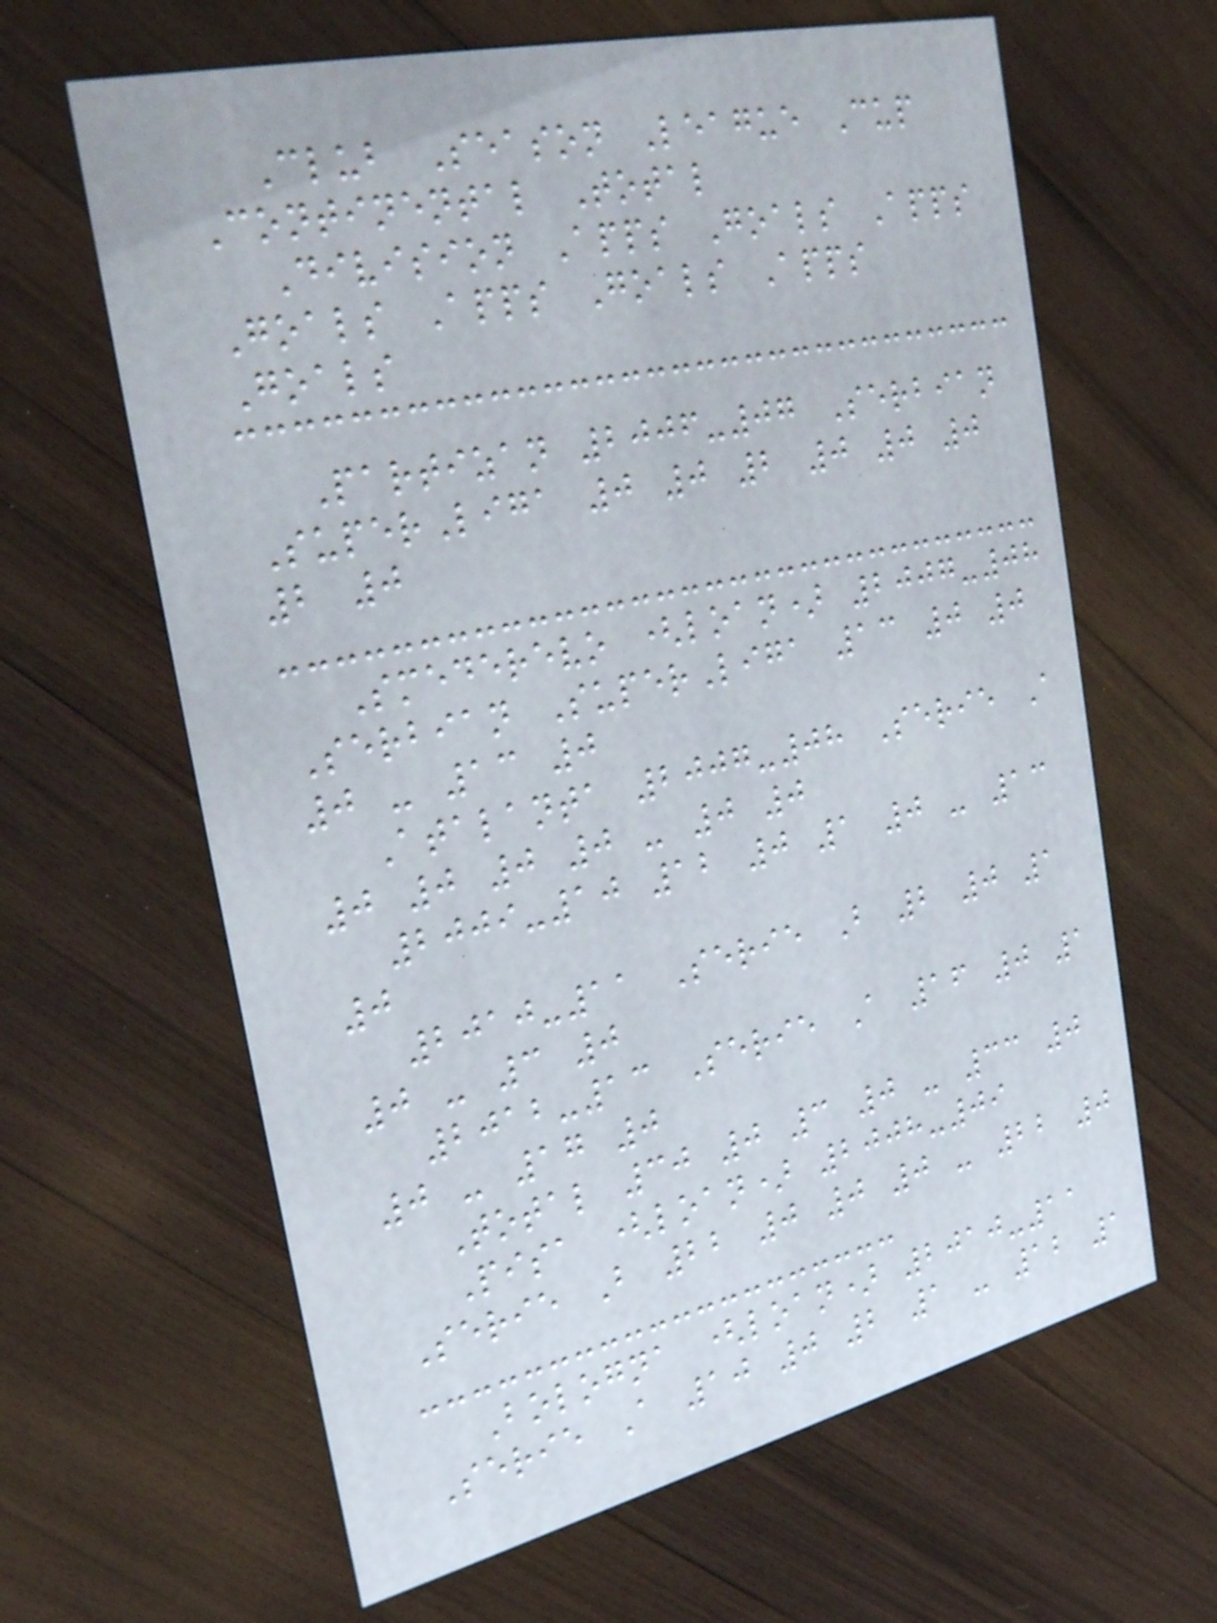Club Season League Cup
Continental Total
Division Apps Goals Apps
Goals Apps Goals Apps
Goals
Partizan 2006-07 Serbian
SuperLiga 0 0 2 0 0 0
2 0
Smederevo (loan) 2007-08
Serbian SuperLiga 13 0 0
0 - 13 0
Atalanta 2007-08 Serie A
0 0 0 0 - 0 0
2009-10 12 0 1 0 - 13
0
2010-11 Serie B 2 0 1
0 - 3 0
2012-13 Serie A 16 0 1
0 - 17 0
Total 30 0 3 0 - 33 0
Pisa (loan) 2008-09
Serie B 22 0 0 0 - 22 0
Bologna (loan) 2010-11
Serie A 10 0 2 1 - 12 1
